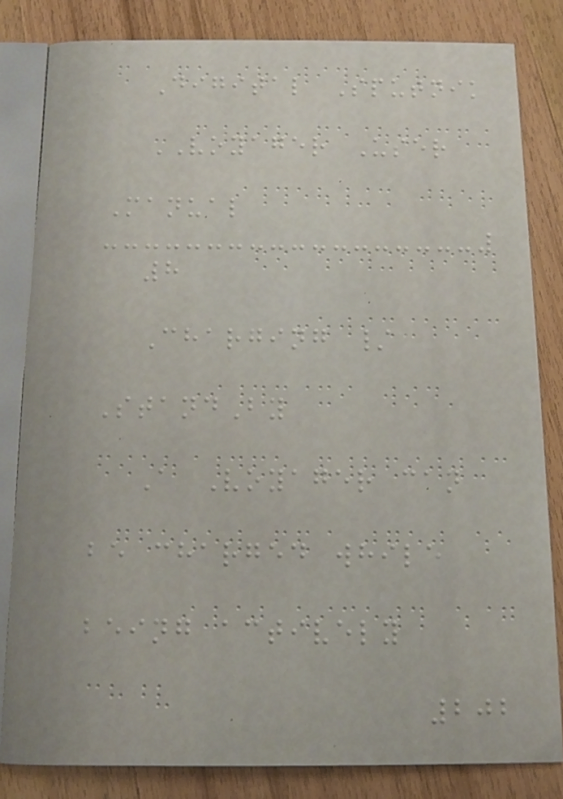Digital Sputnik
VOYAGER User
Manual
8
Charging /
StandBy
A Voyager can
be charged while
being actively
202
